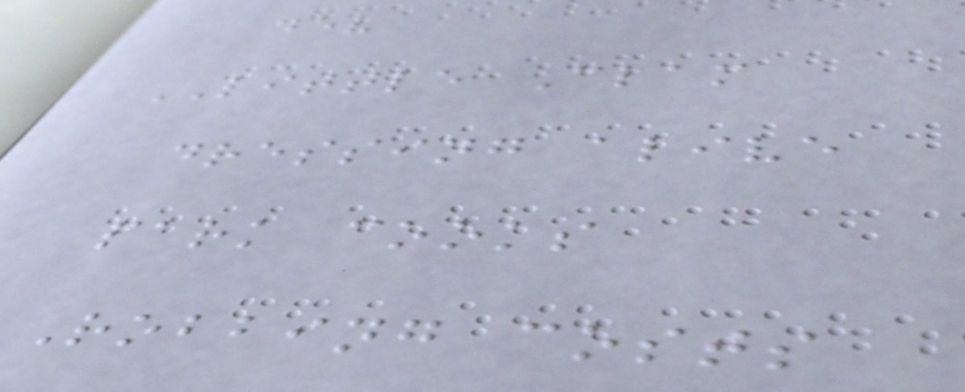dev
LITTLE Clam
dressing alive
park cooks
Robbing costs
